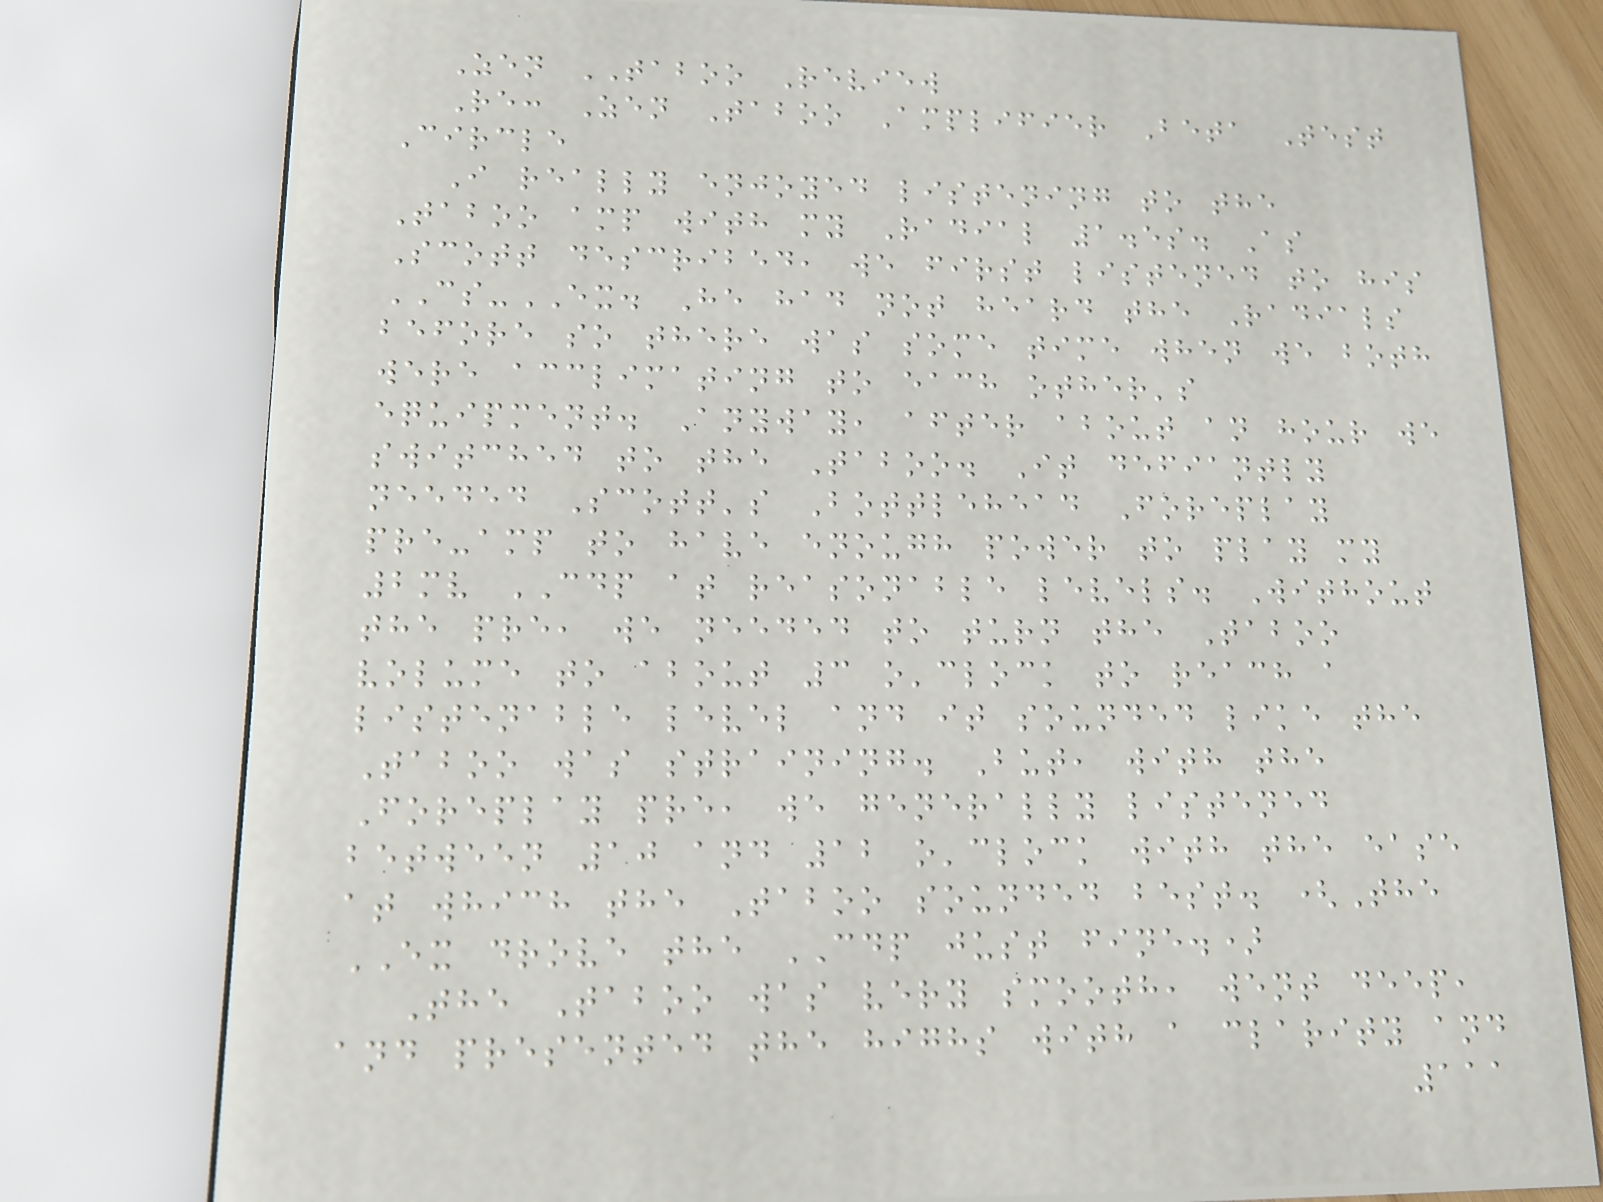Zen TABOO Review
Re: Zen Taboo Amplifier Beta Test
Circle
I really enjoyed listening to the
Taboo amp with my Radial 1.5s. As
Scott described, we first listened to his
CS-EX. He had not heard the Radials
before so there was some time when we both
were acclimating to each other's
equipment. Anyway, after about an hour we
switched to the Taboo. It defiantly
needed Scott's Bottlehead Foreplay
pre-amp to have enough power to play my
2mv CDP at reasonable levels. Without
the pre, we needed to turn the Taboo
volume to about 3 o'clock to reach a
listenable level and it sounded like the
Taboo was straining. But, with the
Foreplay pre, we generally listened
between 10 and 12 o'clock with the ease
at which the Taboo sounded best. (The
EX drove the CDP just fine.)
The Taboo was very smooth, went deep,
and presented the highs with a clarity and
111
